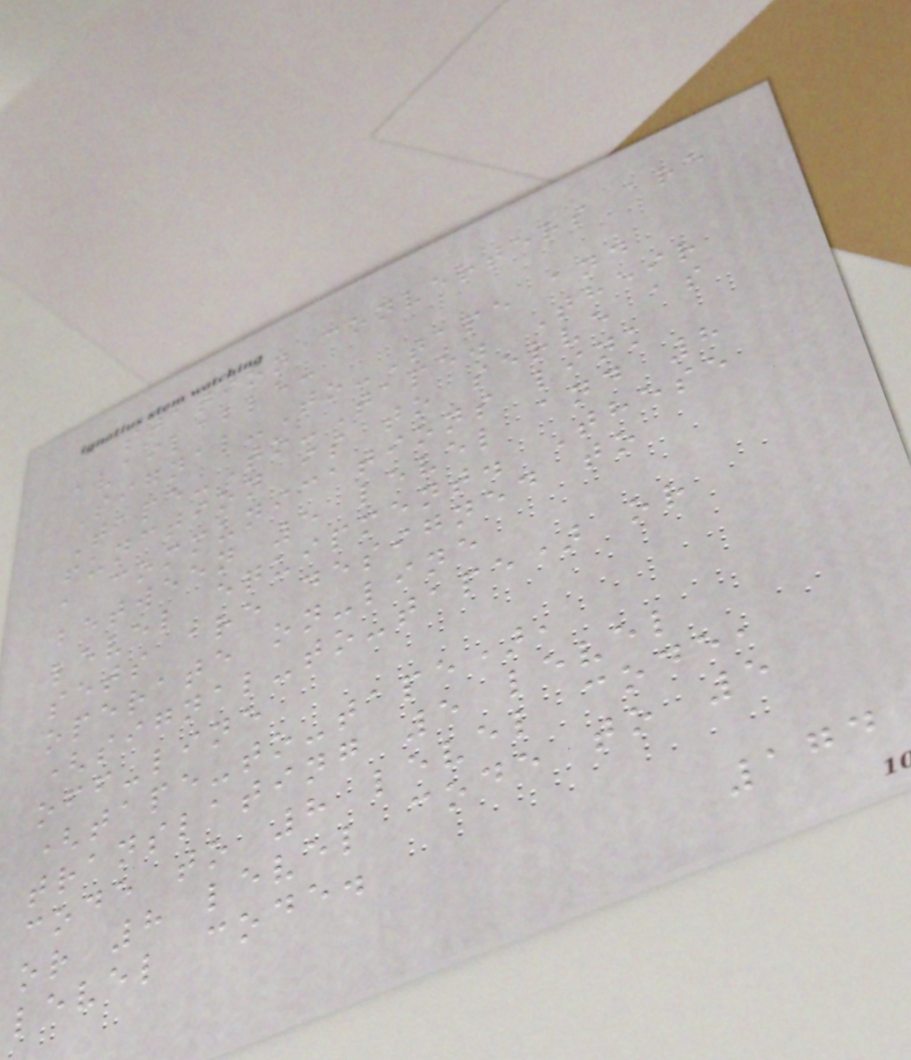station converters are
available:
Signal-To-Tape and
Tape-To-Tape. Their
function is to serve as
a communications link
between 5 level and 8
level equipment. These
sets are designed to
operate on-line
(signal-to-tape) or
off-line
(tape-to-tape),
translating 5 level
code to 8 level code,
or 8 level code to 5
level code.
174
